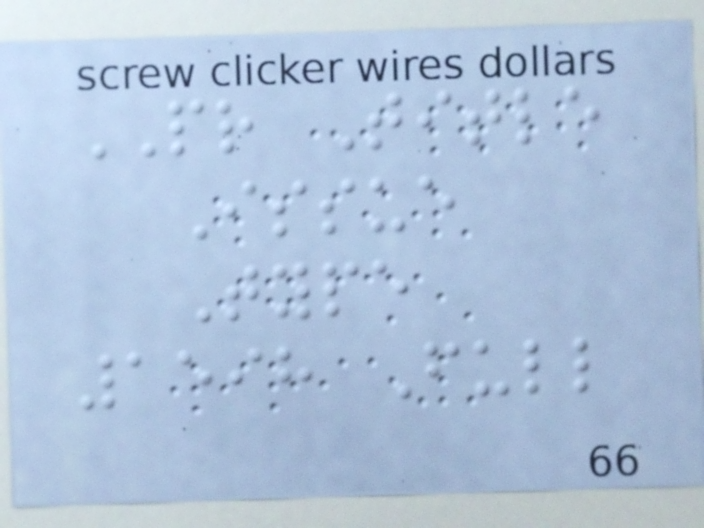PR Title
Issue
Type
1598 Full
